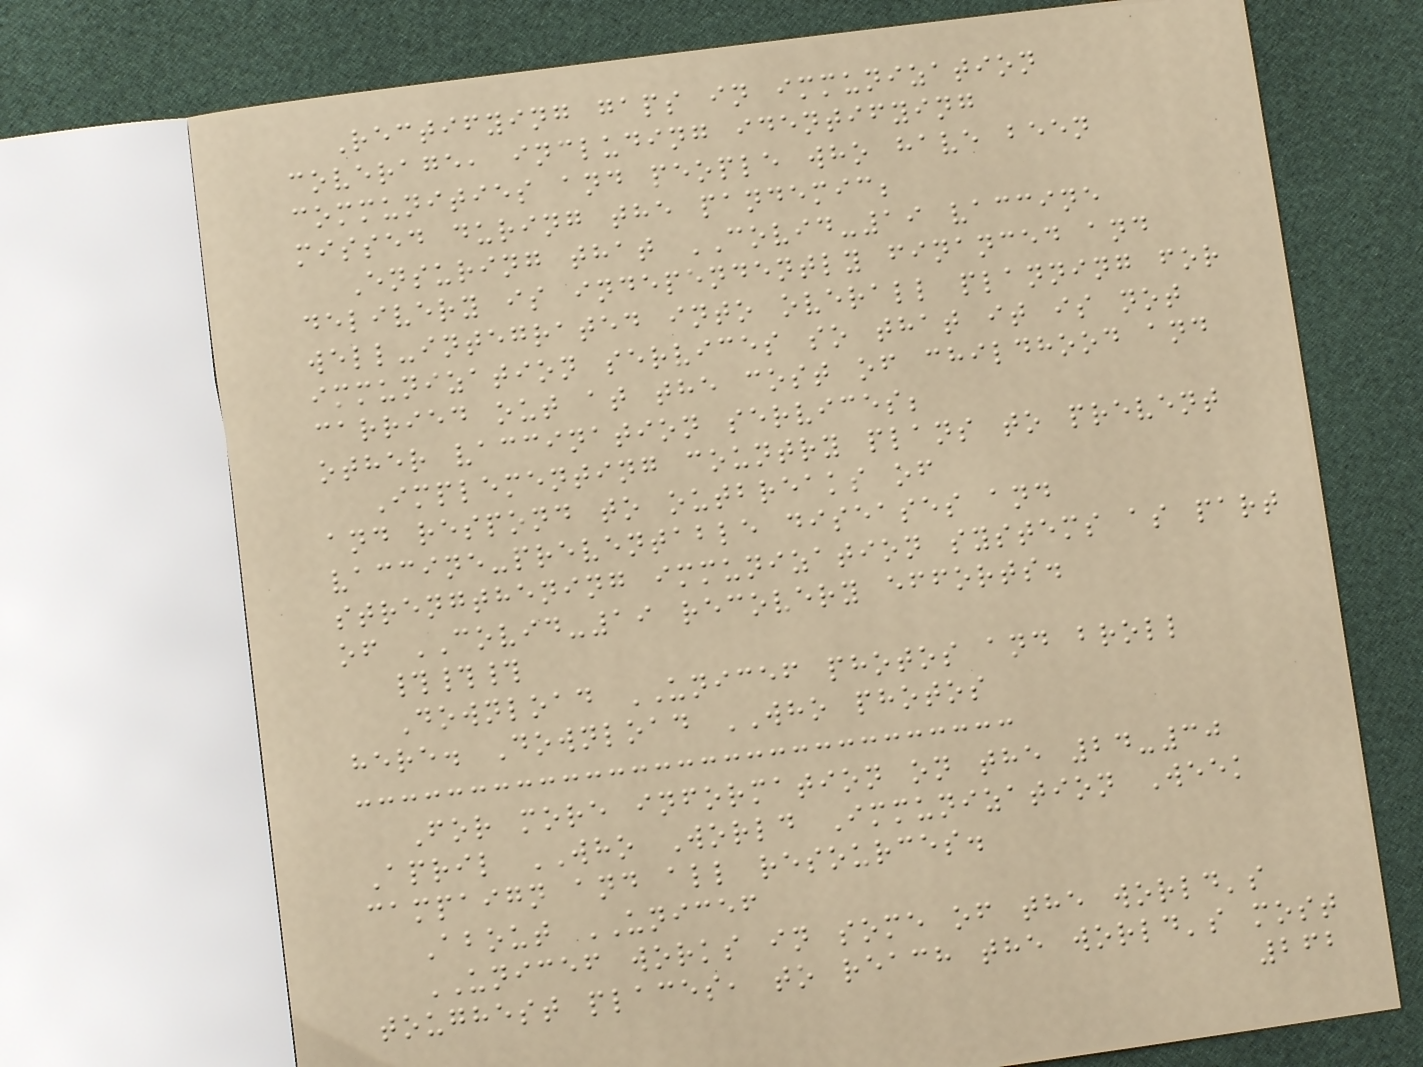Rectifying gaps in immunization
coverage, including identifying
communities and people who have been
missed during the pandemic;
Ensuring that COVID-19 vaccine
delivery is independently financed and
well-integrated into overall planning for
immunization services so that it is not
carried out at the cost of childhood and
other vaccination services;
Implementing country plans to prevent
and respond to outbreaks of
vaccine-preventable diseases and
strengthening immunization systems as part
of COVID-19 recovery efforts.
###
Download UNICEF photos and broll
here. Download WHO photos
For more information on the 24-30
April WHO World Immunization Week
campaign and all resources.
About UNICEF
UNICEF works in some of the world's
toughest places, to reach the world's most
262
